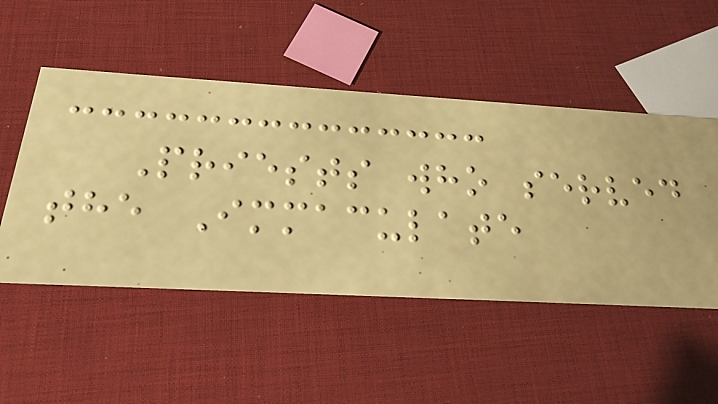Priests who served
the Immaculate
